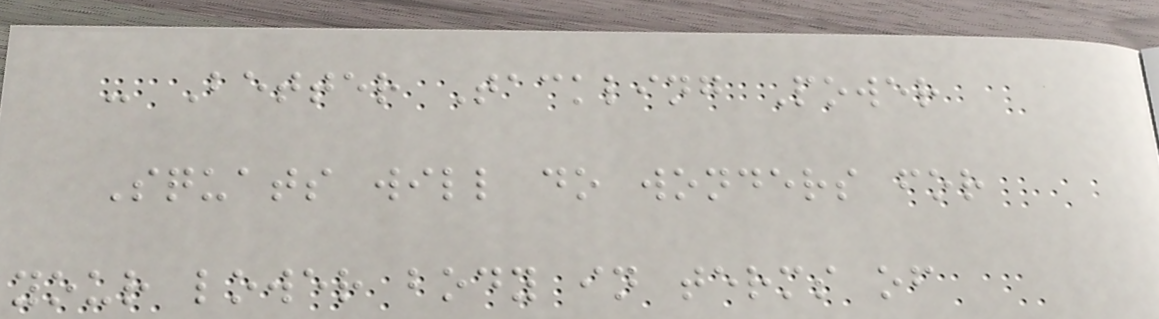- Better Tackling Power
Squats will do wonders for
your lower body in terms of
